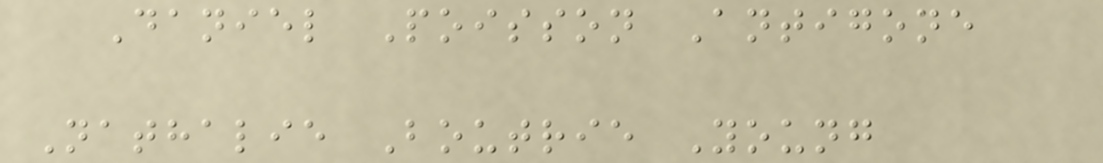Daniel Poisson Antigone
Nathalie Boutrie Young
